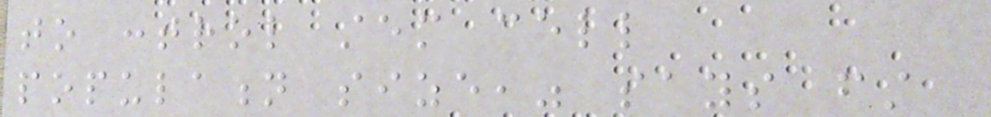to control stem cell
population size," says first
